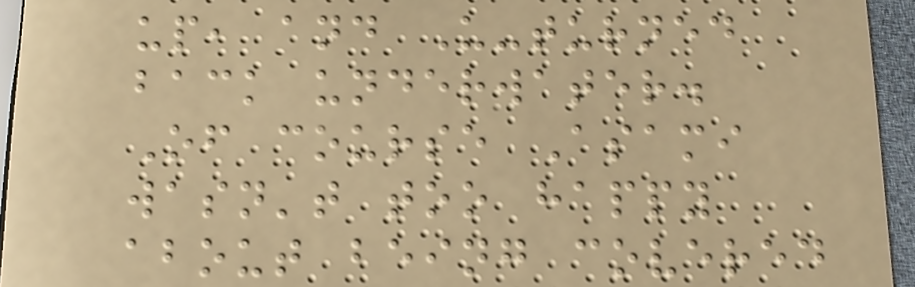up, and U-turned
back underwater.
Of course Asami
wasn't too happy
about being covered
